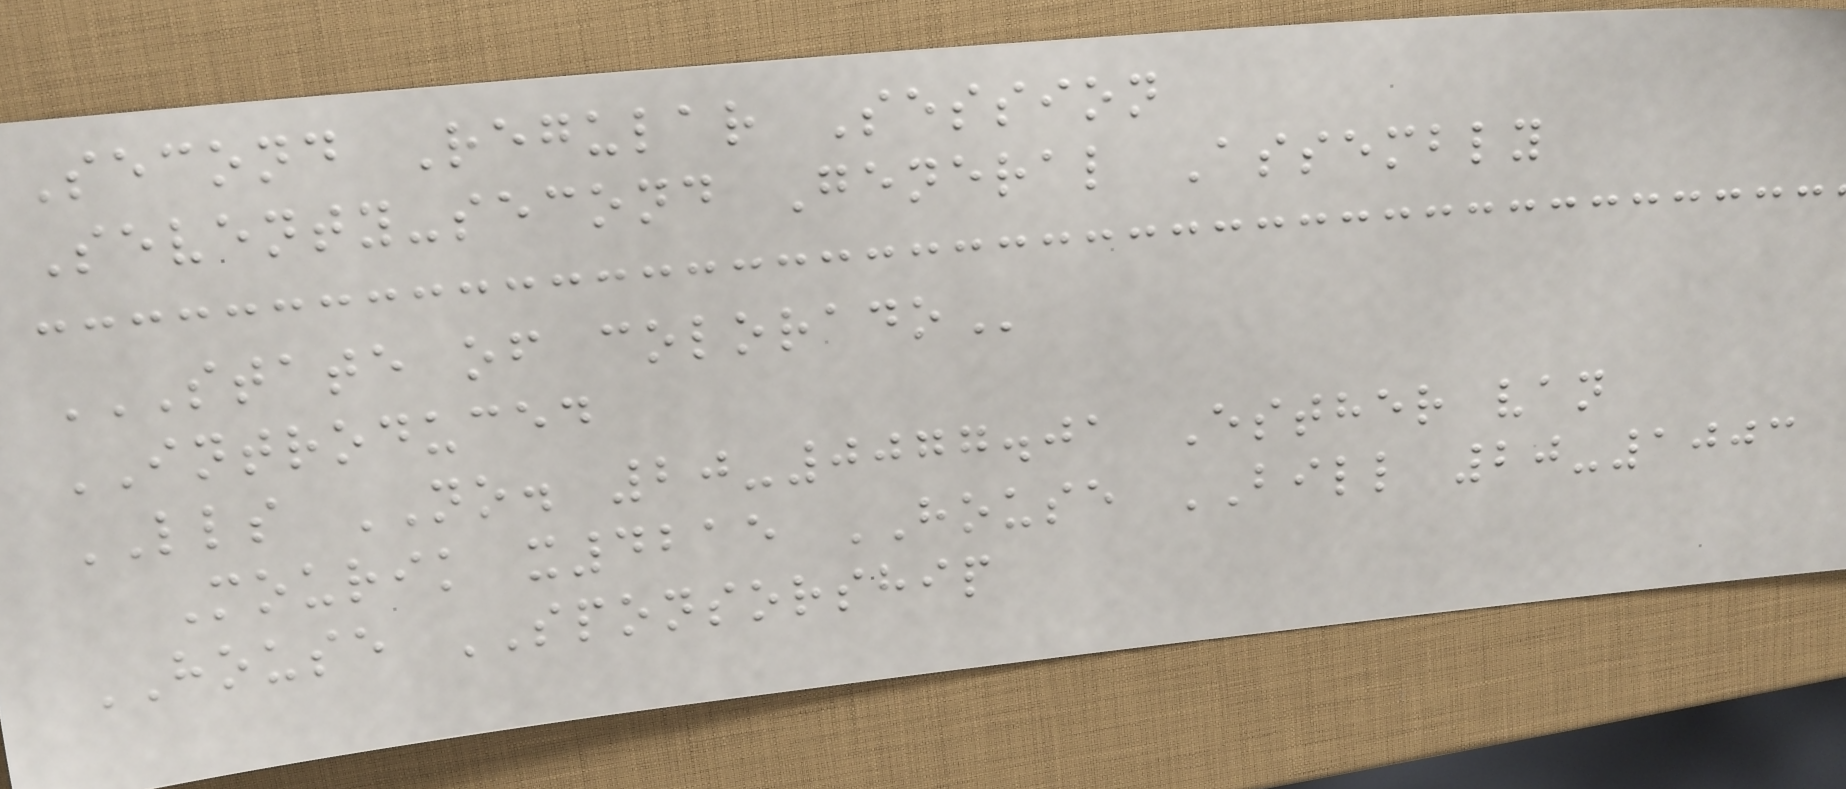Second Regular Session
Seventy-second General Assembly
STATE OF COLORADO
INTRODUCED
LLS NO. 20-0077.01 Esther van
Mourik x4215 HOUSE BILL 20-1003
HOUSE SPONSORSHIP
